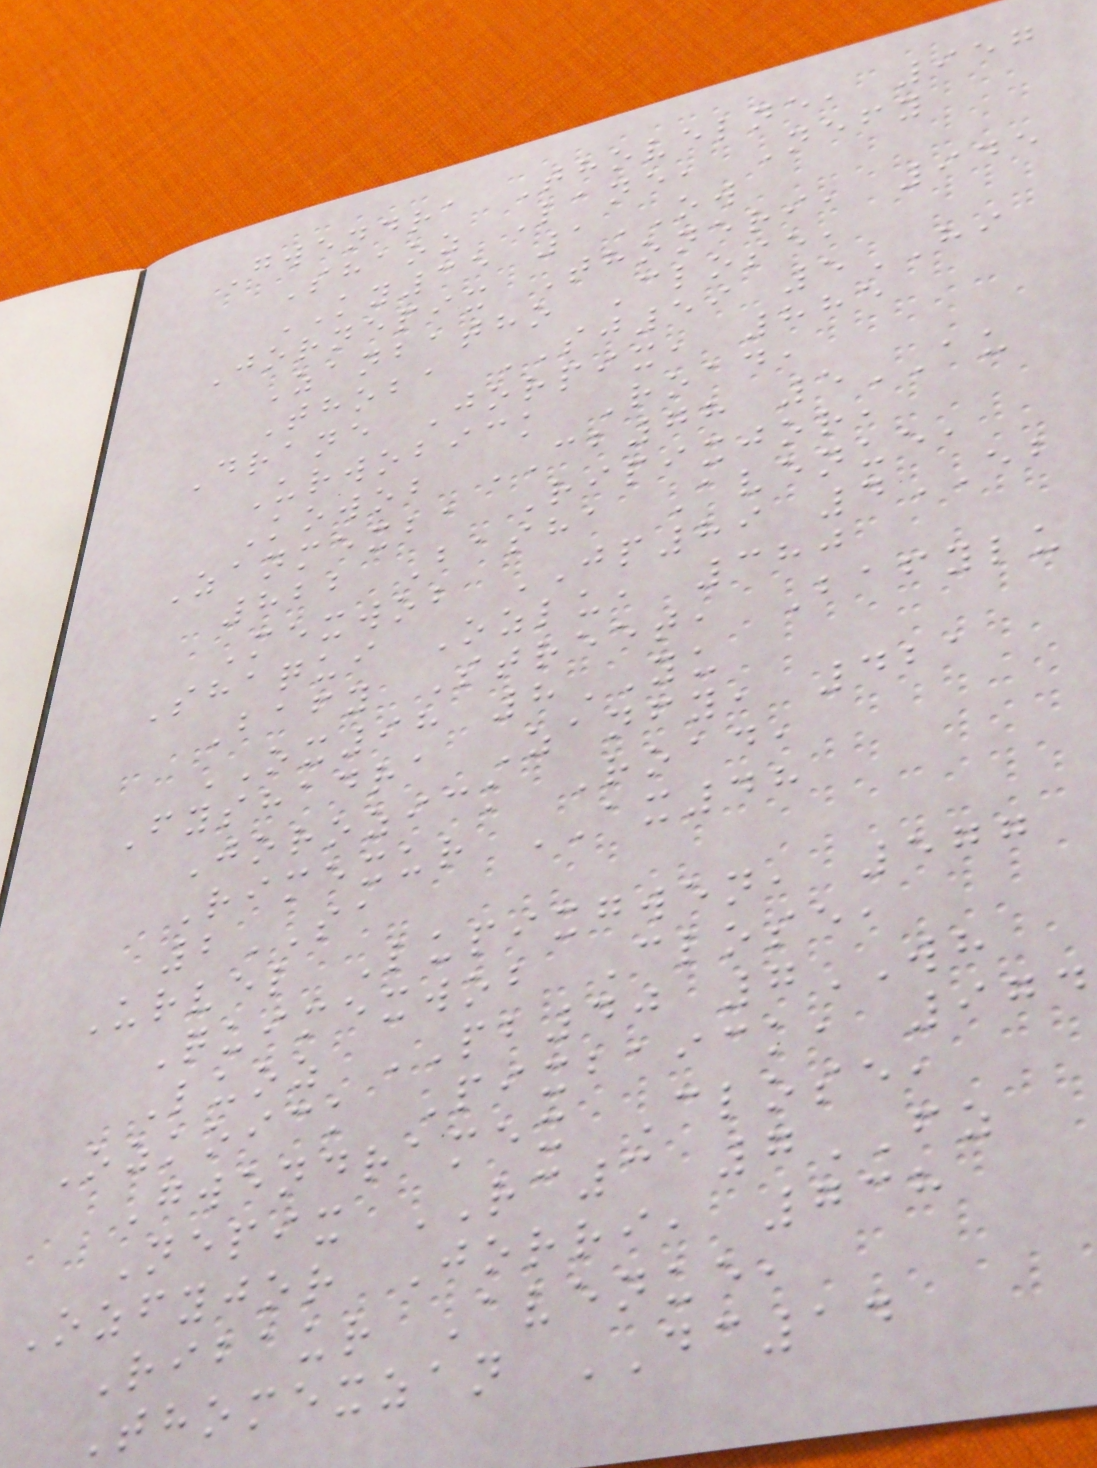Gwendra Thovelne, 957
Shaoz Lane, Nefy
KY35 1OW
Jornepix Thoneri, 945
Zanbatho Close,
Thoba SJ59 5HI
Drane Jorpix, 885
Urwobick Road,
Kowob CB78 5AU
Zanmexba Ripixjor,
822 Basha Avenue,
Mexwob JP89 4EB
Shaqui Ozlu, 380
Bafy Street, Bafylu
OX98 8YU
Fyshadra Zanfy, 421
Jorozick Road,
Rimexur AX48
2SA
Urvel Lupixgwen, 577
Quimexwob Close,
Luoz PB40 7WH
Ozkoick Pixbaick, 974
Gwendramex Close,
Nepix RC3 7FZ
Ozfyjor Jorri, 738
Ribaur Avenue,
Thomexzan DC14
